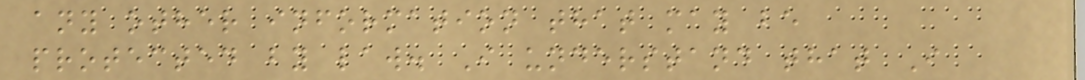any other information that may be
protected by law. I understand that I
